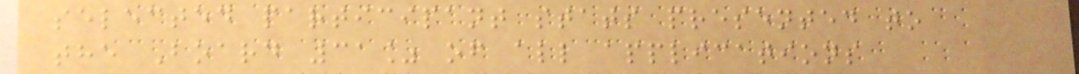selected participant stats presented to
the Board 31% of all applications
